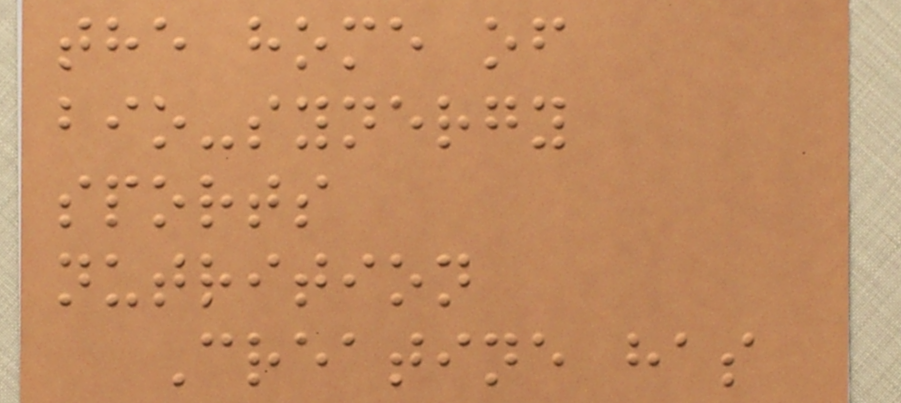the home of
bio-synergy
sports
nutrition
Creatine has
